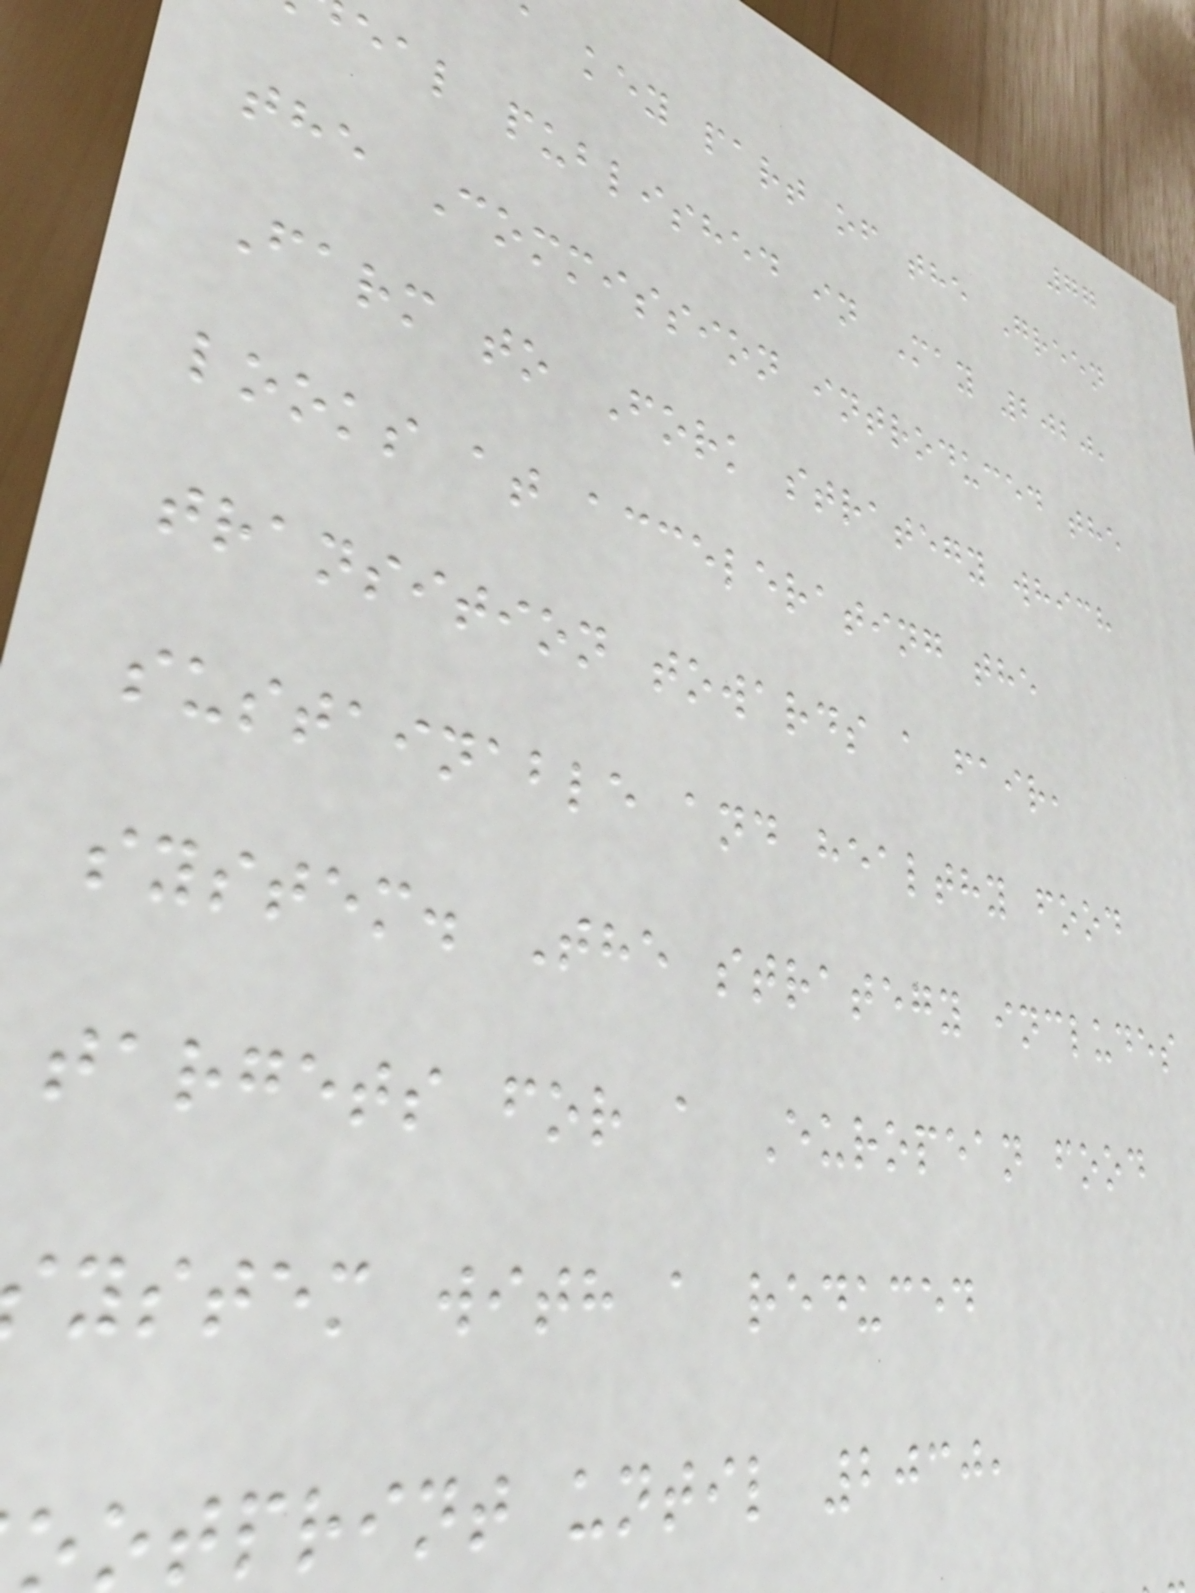77
a key part of the Green
eal published in May 2020,
the Commission introduced the
Farm to Fork strategy which
looks at accelerating the
transition towards a fair,
sustainable and healthy food
system. The strategy includes
targets for a European food
ystem with a reduced
otprint until 2030,
